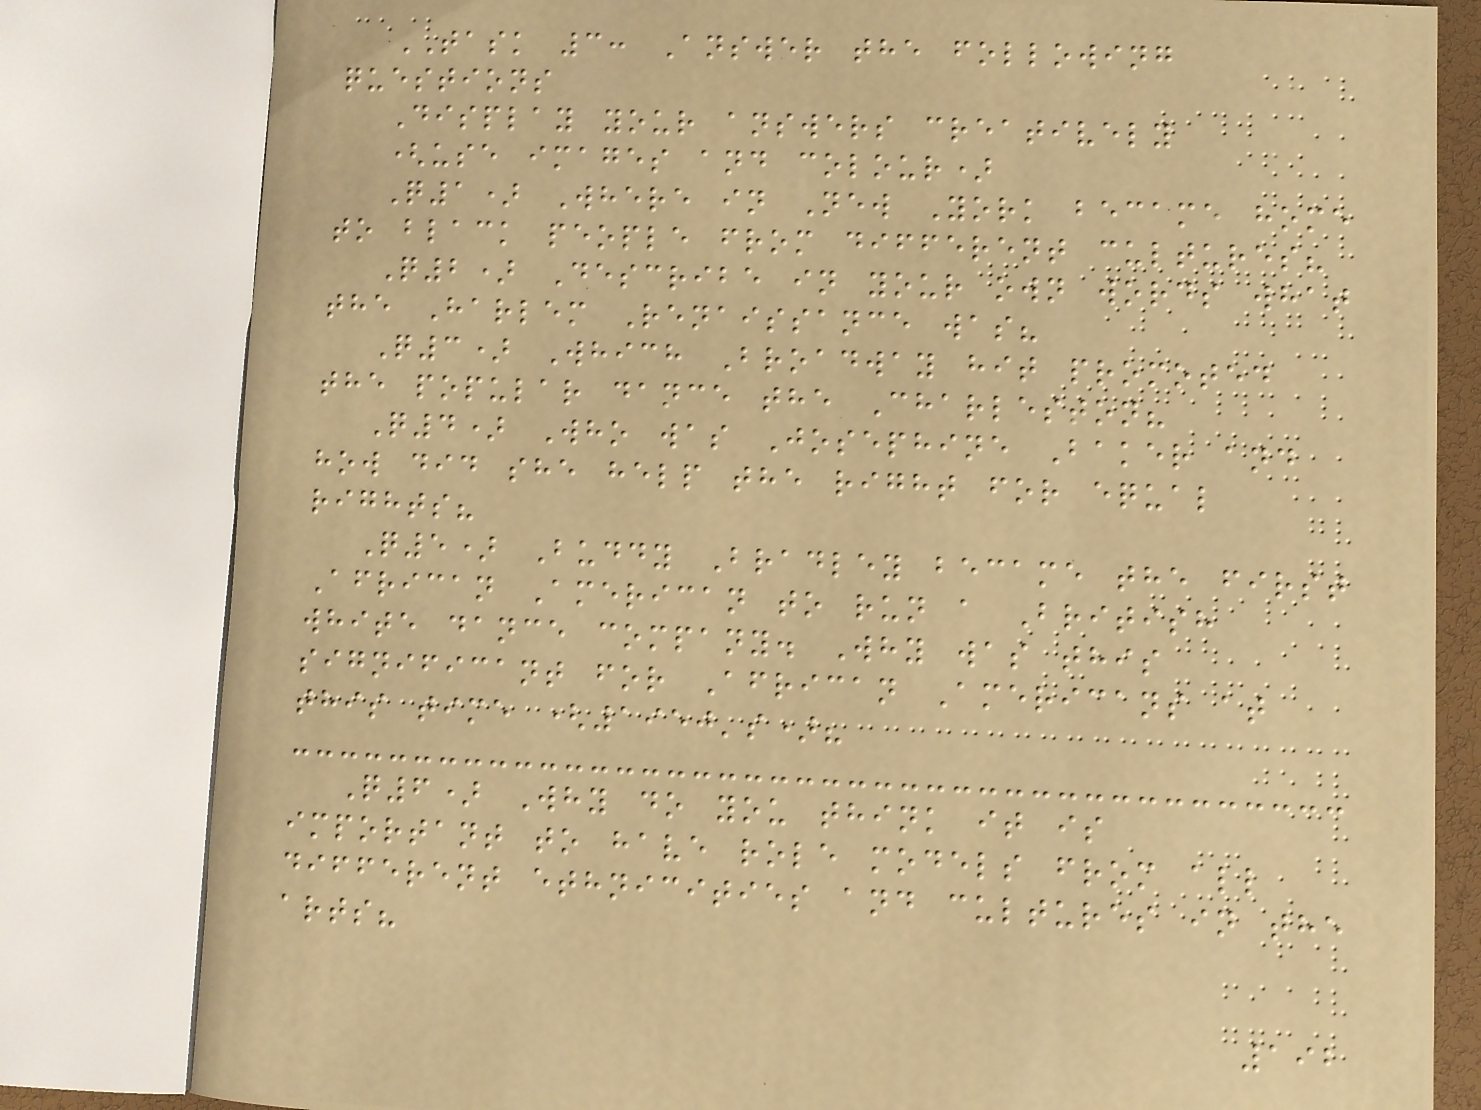TASK 3: Answer the following
questions
Display your answers creatively
(use images and colour)
Q1) Where in New York became home
to black people from different cultures?
Q2) Describe in your own words what
the Harlem Renaissance was?
Q3) Which Broadway hit promoted
the popular dance the Charleston?
Q4) Who was Josephine Baker and
how did she help the right for equal
rights?
Q5) Buddy Bradley became the first
African American to run a British
white dance company. Why was this
significant for African Americans at
this time (1950's)?
Q6) Why do you think it is
important to have role models from all
different ethnicities and cultures in the
arts?
192
